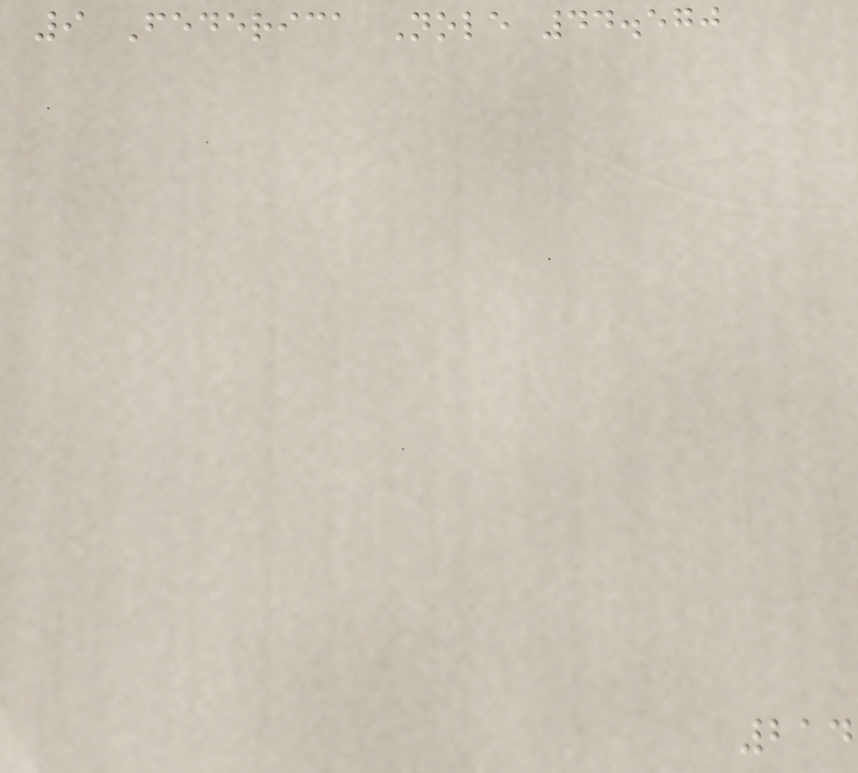9 Federica Nole 44.570
214
